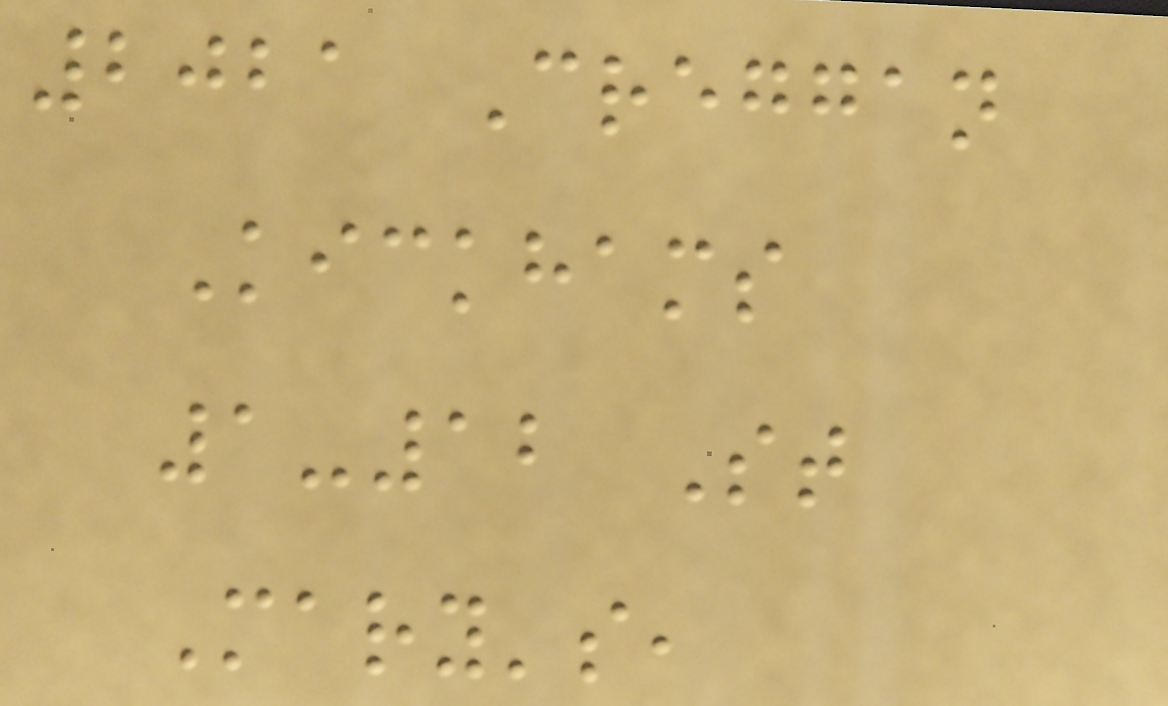2021 Creggan
Kickhams
1-12 St
Mary's,
